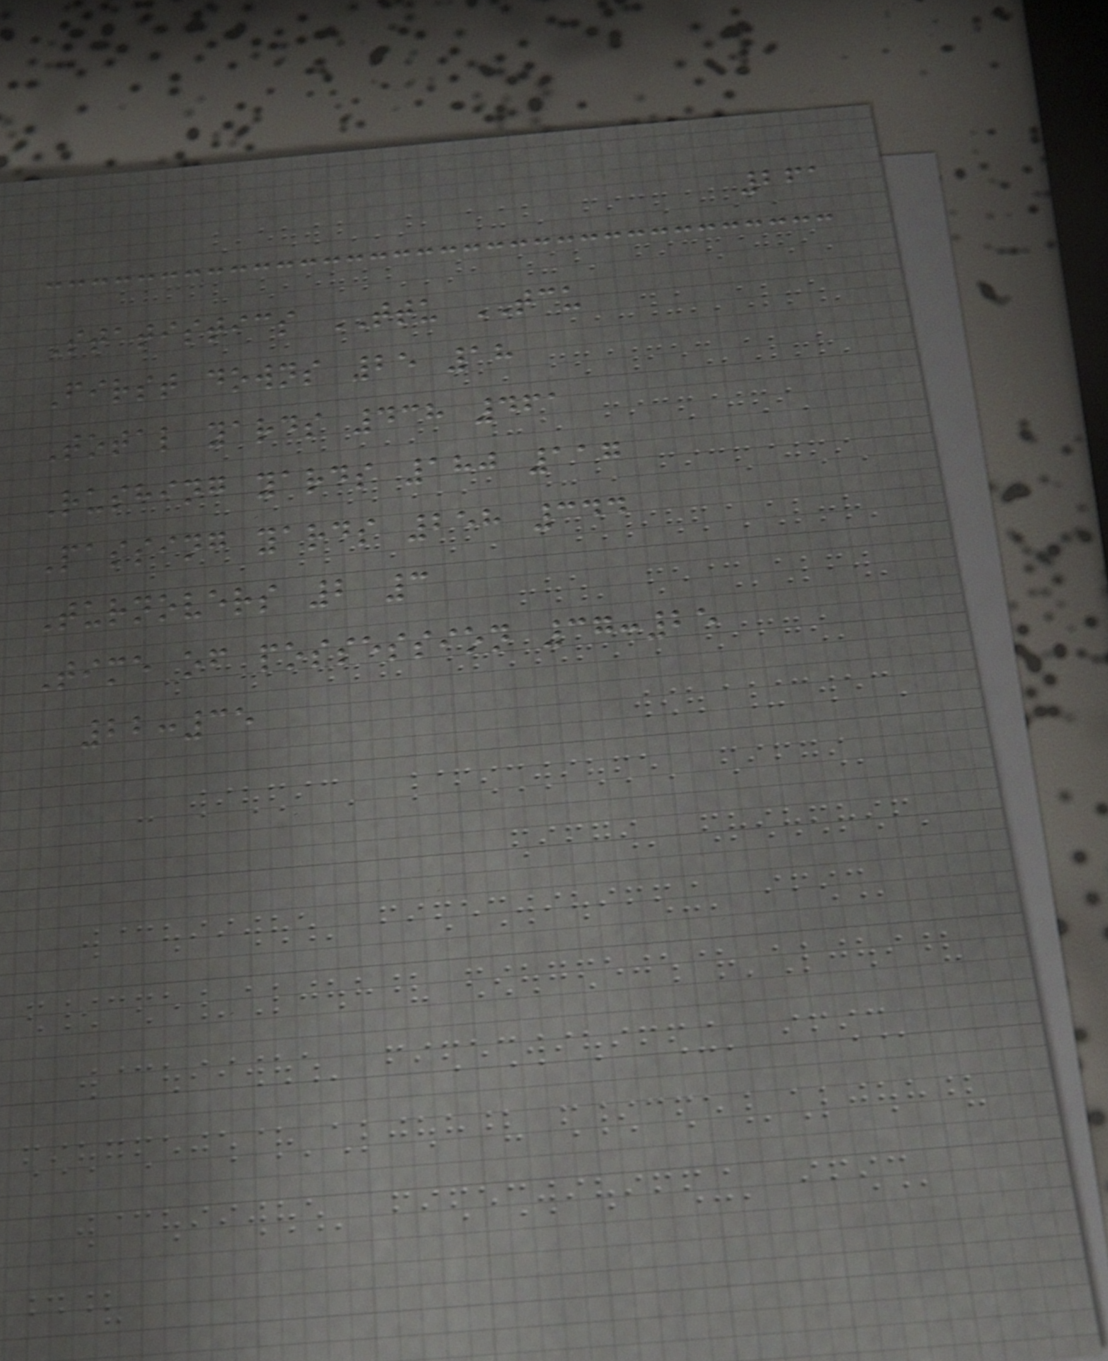261
Statistics TTU TCU
First downs 25 18
Total yards 438 461
Rushing yards 180 117
Passing yards 258 344
Turnovers 2 3
Time of possession 37:25
22:35
